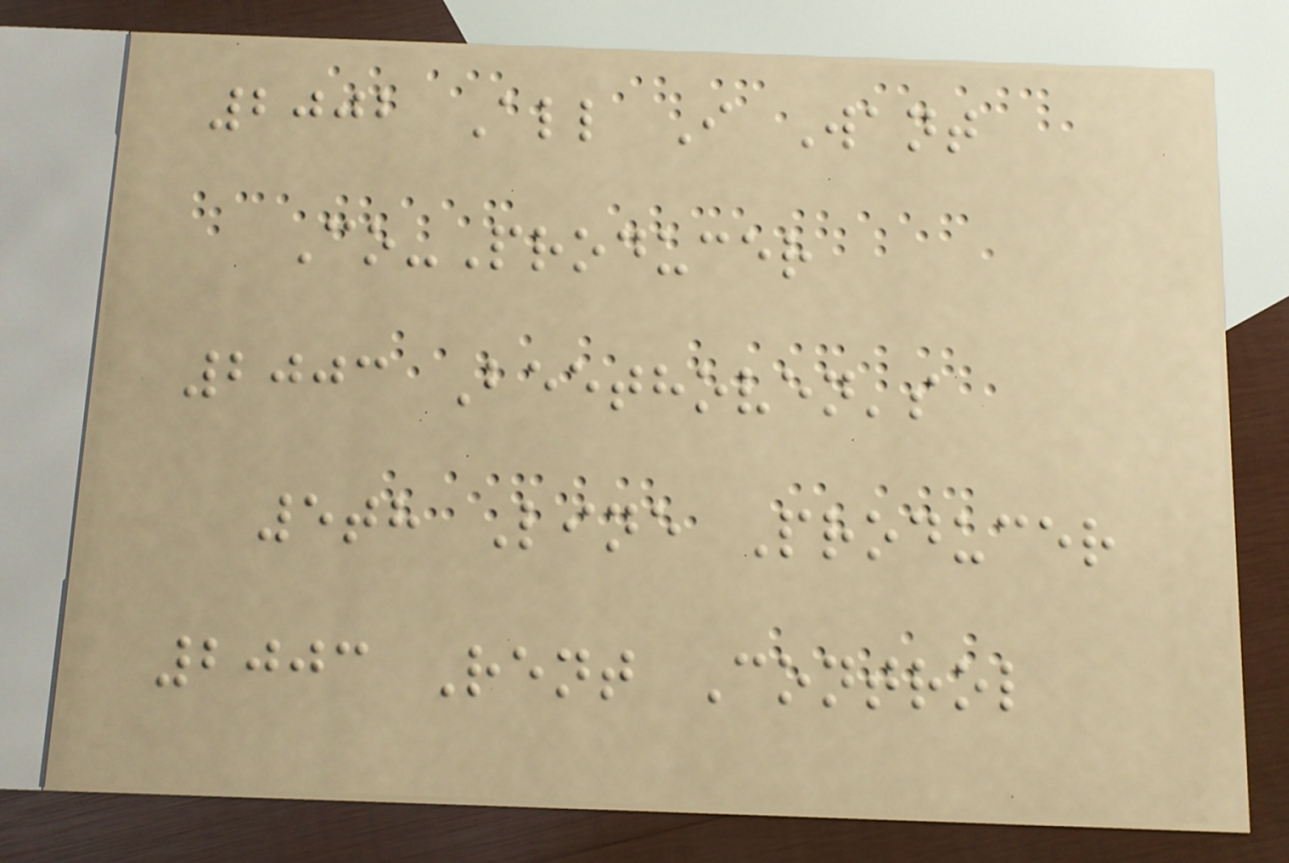2002 All I Want
Co-Producer
2003 Beethoven's
5th Line Producer
2003 Rent Control
